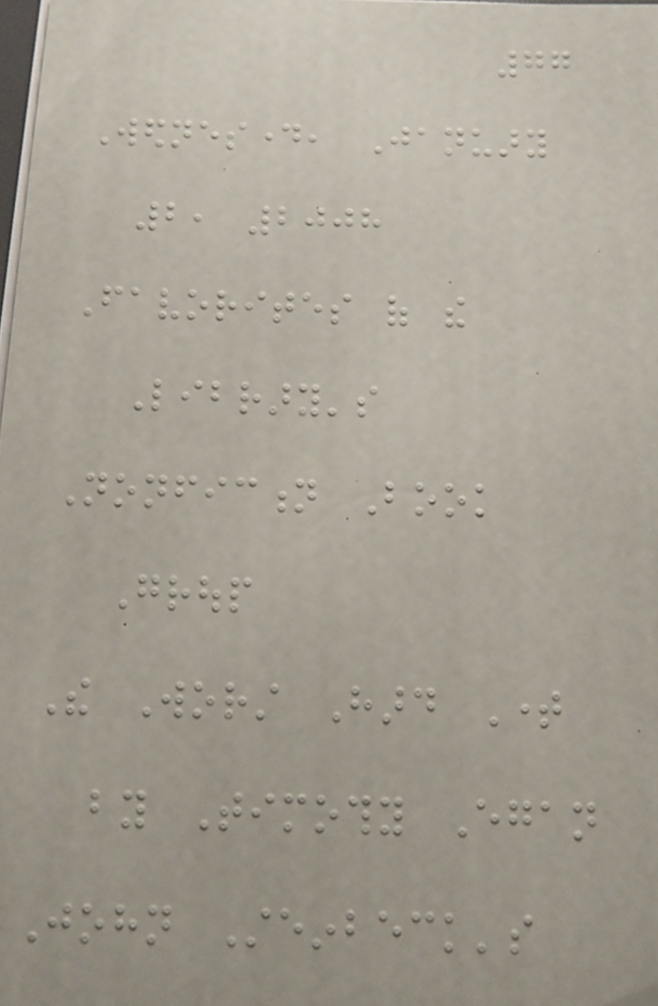77
Wednesday, January
2, 2008
Favorites of the
Library's
Nonfiction Book
Group
The Worst Hard Time
by Timothy Egan
John Steinbeck's
